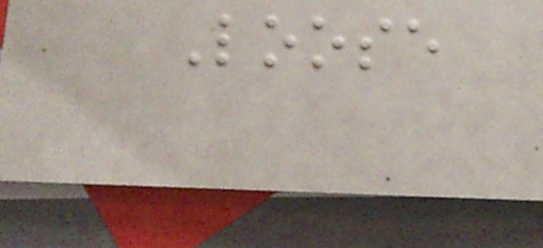Loose
